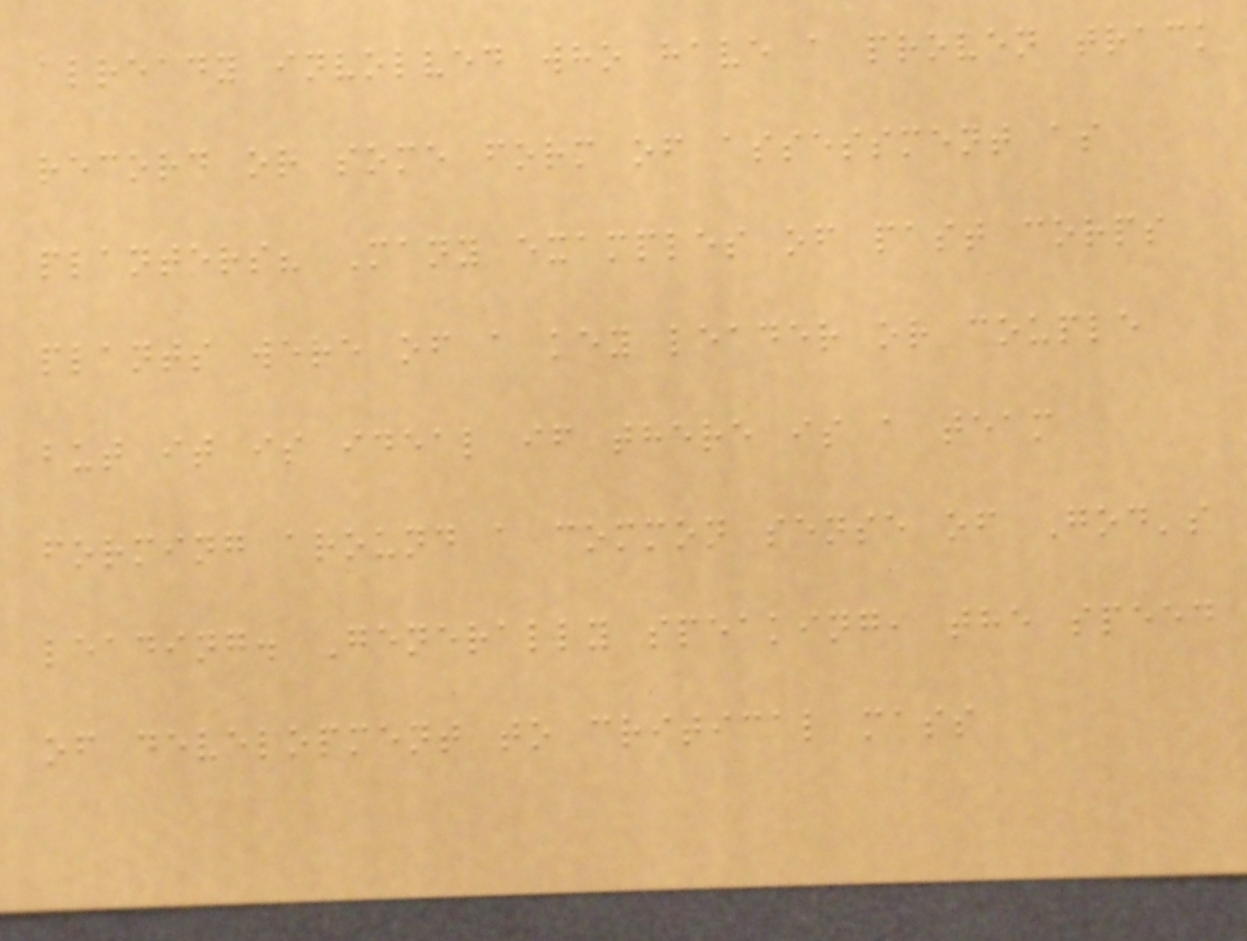already involved who have a proven track
record or some form of assessment as
planters? Many examples of past corps
plants were of a key leader or couple
but it is ideal if there is a team
forming around a common sense of God's
leading. Generally speaking, the speed
of development to critical mass
